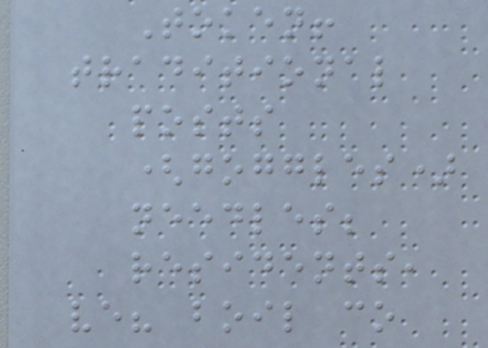Token!
traditional
posts
(goggles)
needles;
residents,
ve? boil co
